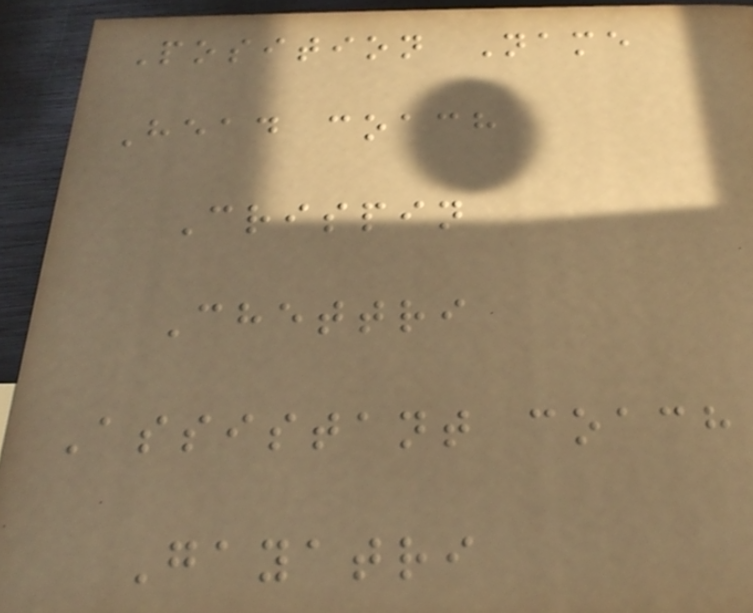Position Name
Head coach
Crispin
Chettri
Assistant coach
Gayatri
